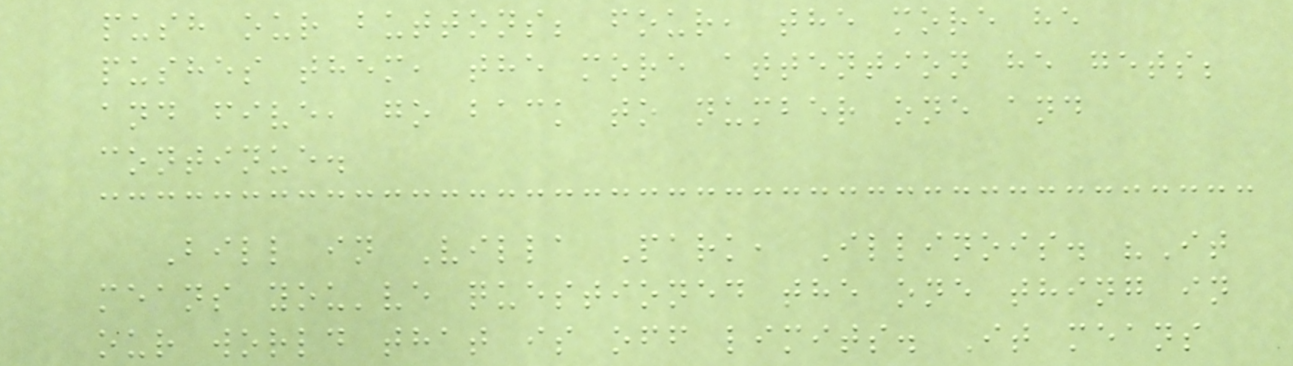push our buttons; four, the more he
pushes them, the more attention he gets;
and five, go back to number one and
continue.
Bill in Villa Park, Illinois. "It
means you've questioned the one thing in
our world that is off limits. It means
